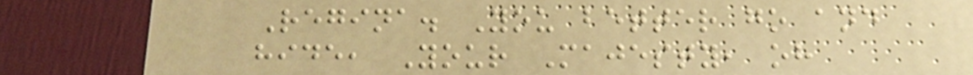Regina. You better go and
hide, Your Majesty, oh
